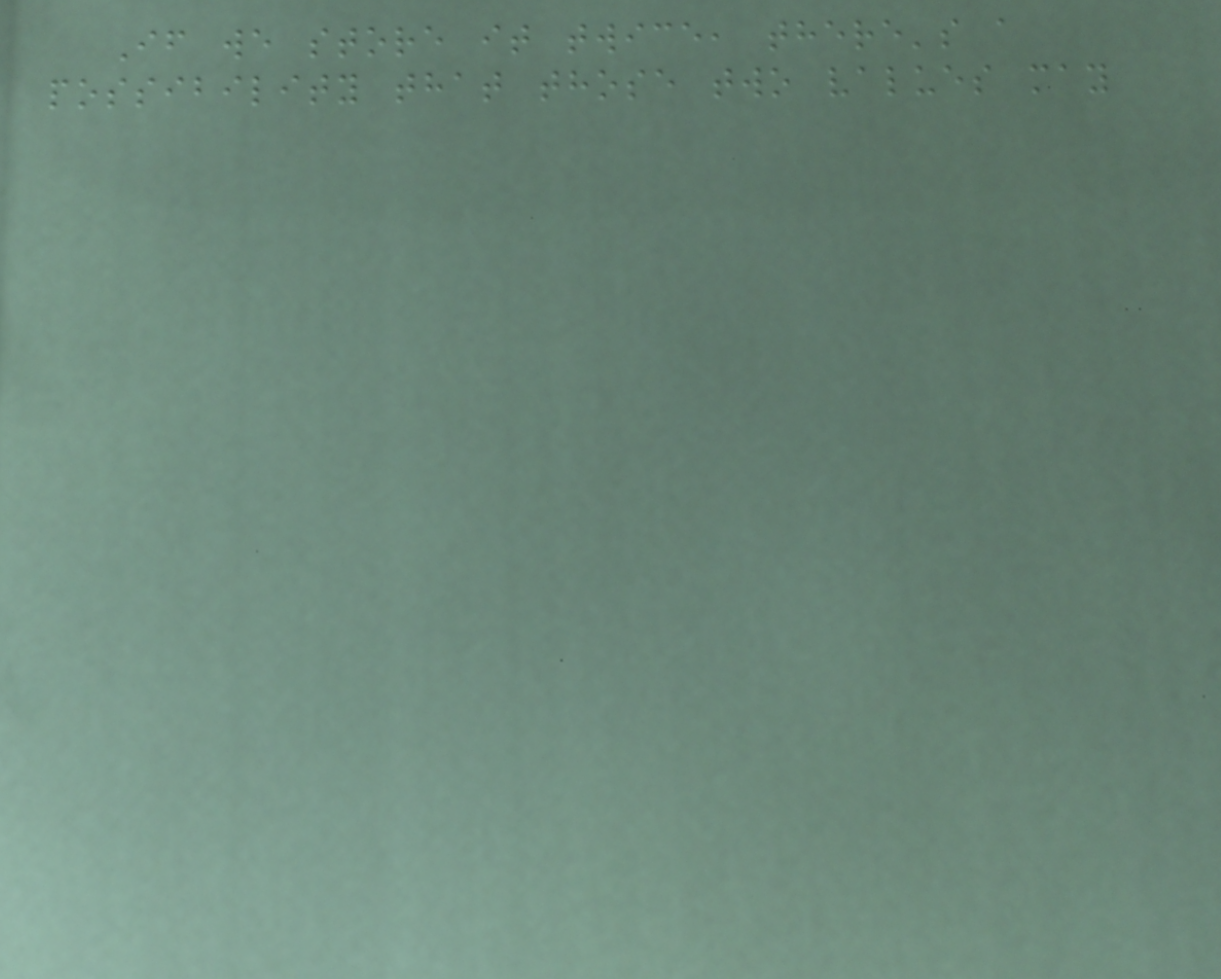If we store it twice, there's a
possibility that those two values may
